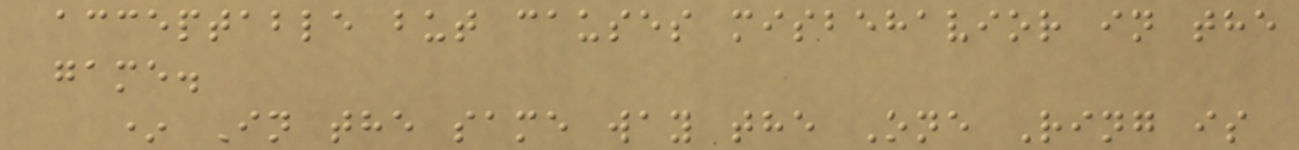acceptable but causes misbehavior in the
game.
* In the same way the One Ring is
